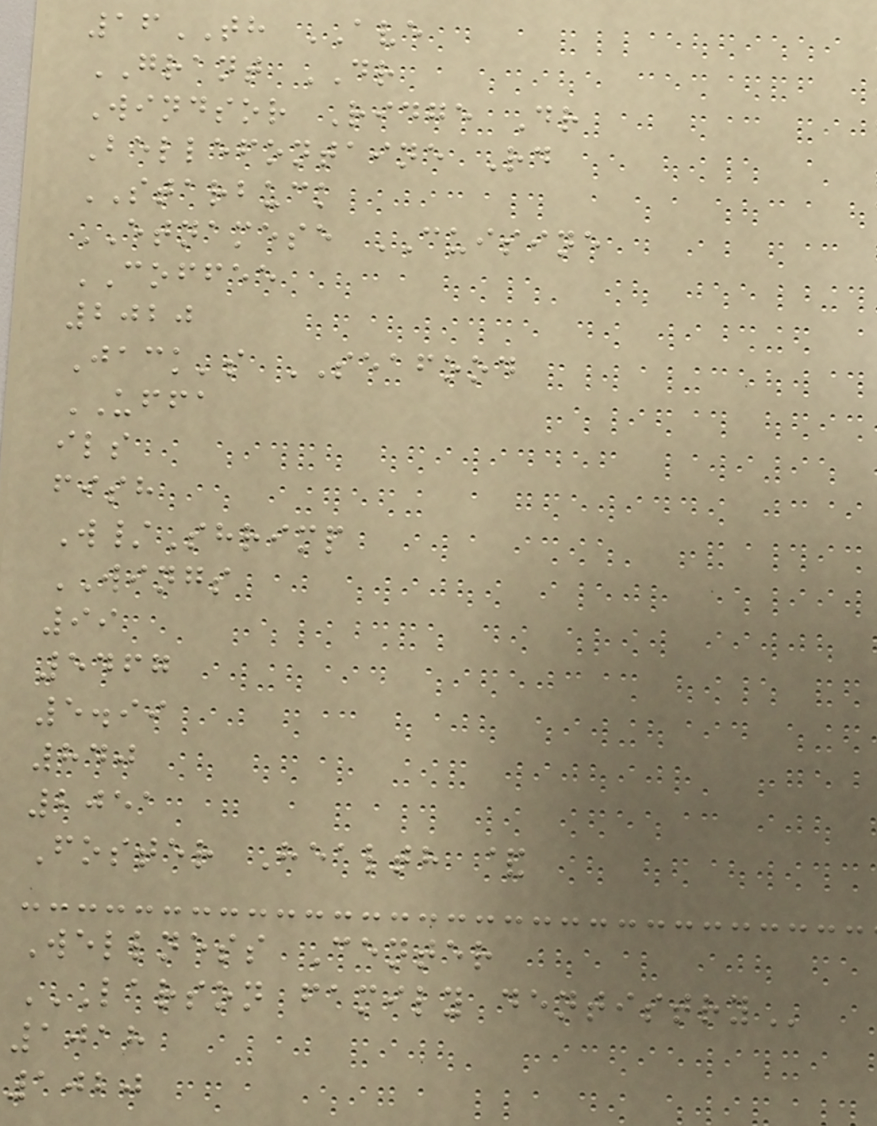16TH AVE
GRANT DR
Windsor Ridge Dr
Bellefontaine Rd
STARBUCK
ETNAMESE CUISINE
COFFEE
2020
Jack's SEAFOOD
UFFA
ils
fish
W/Shrimp
WINGS
99
5467
5.99
840
2051
Foster Health &
Wellness Center
LARSON FAMILY DENTISTRY
1018
1020
